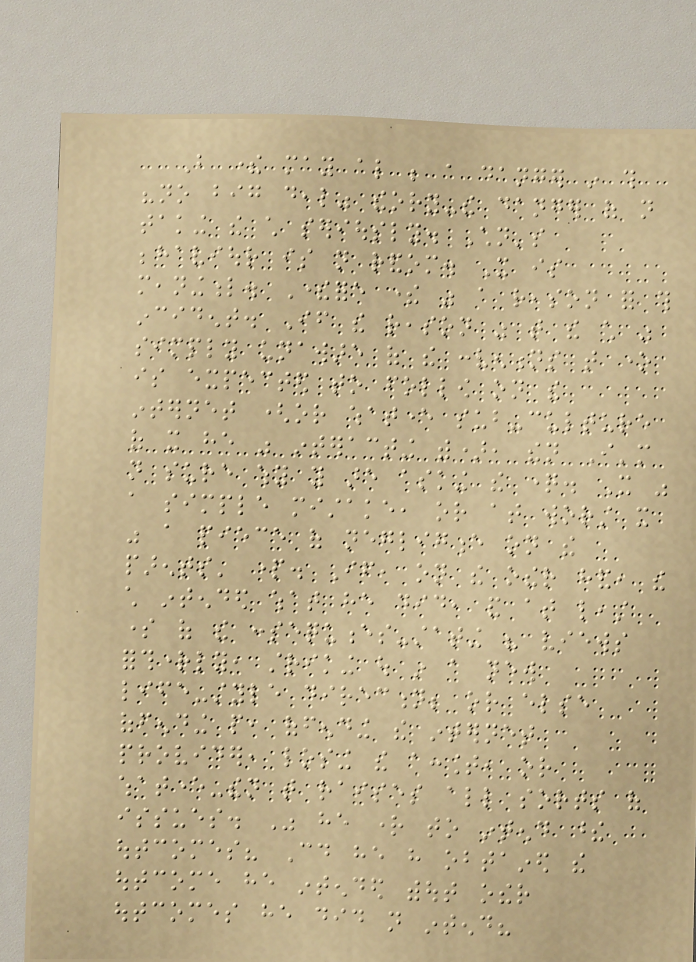But there may also be a danger in this
"no big deal" theory-the danger of not
taking the child seriously. Children's
behaviour is not random. It is
meaningful. Therefore there was a reason for this
incident. If the reason was that the child was
simply unaware of the conventions that one
is expected to follow on the
internet (or whatever sub-culture
of it he was interacting with), then I'm
not sure why you are asking the question. It was
a simple mistake, or at worst it
was a piece of negligence on the
parents' part. If, on the other hand, the
child intended what he did, and at least
some of the consequences-stating his views
forthrightly, striking out in a new
life-style direction; or else
offending people, offending the internet
provider, losing the account, or
whatever-then that raises all sorts of
issues. Was he right to intend these
outcomes? Could he have obtained the
outcome he intended without other
outcomes he did not intend?
